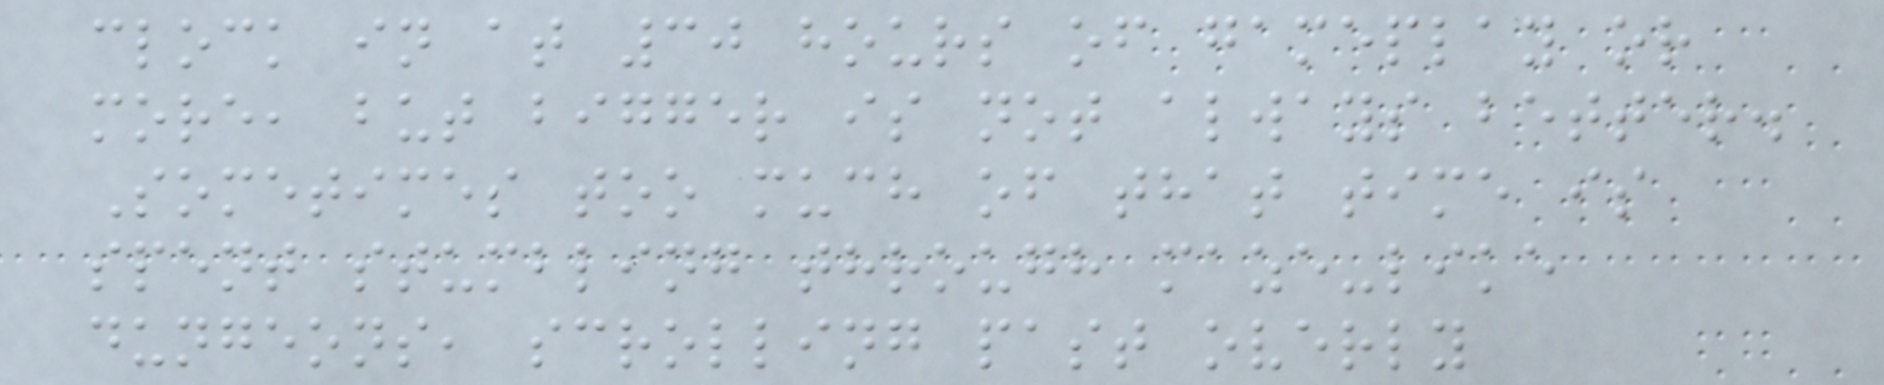clock in at 30 hours of gameplay or
more, but bigger is not always better.
Sometimes too much of that time is
spent stumbling through maze-like
dungeons, scrolling past overly
